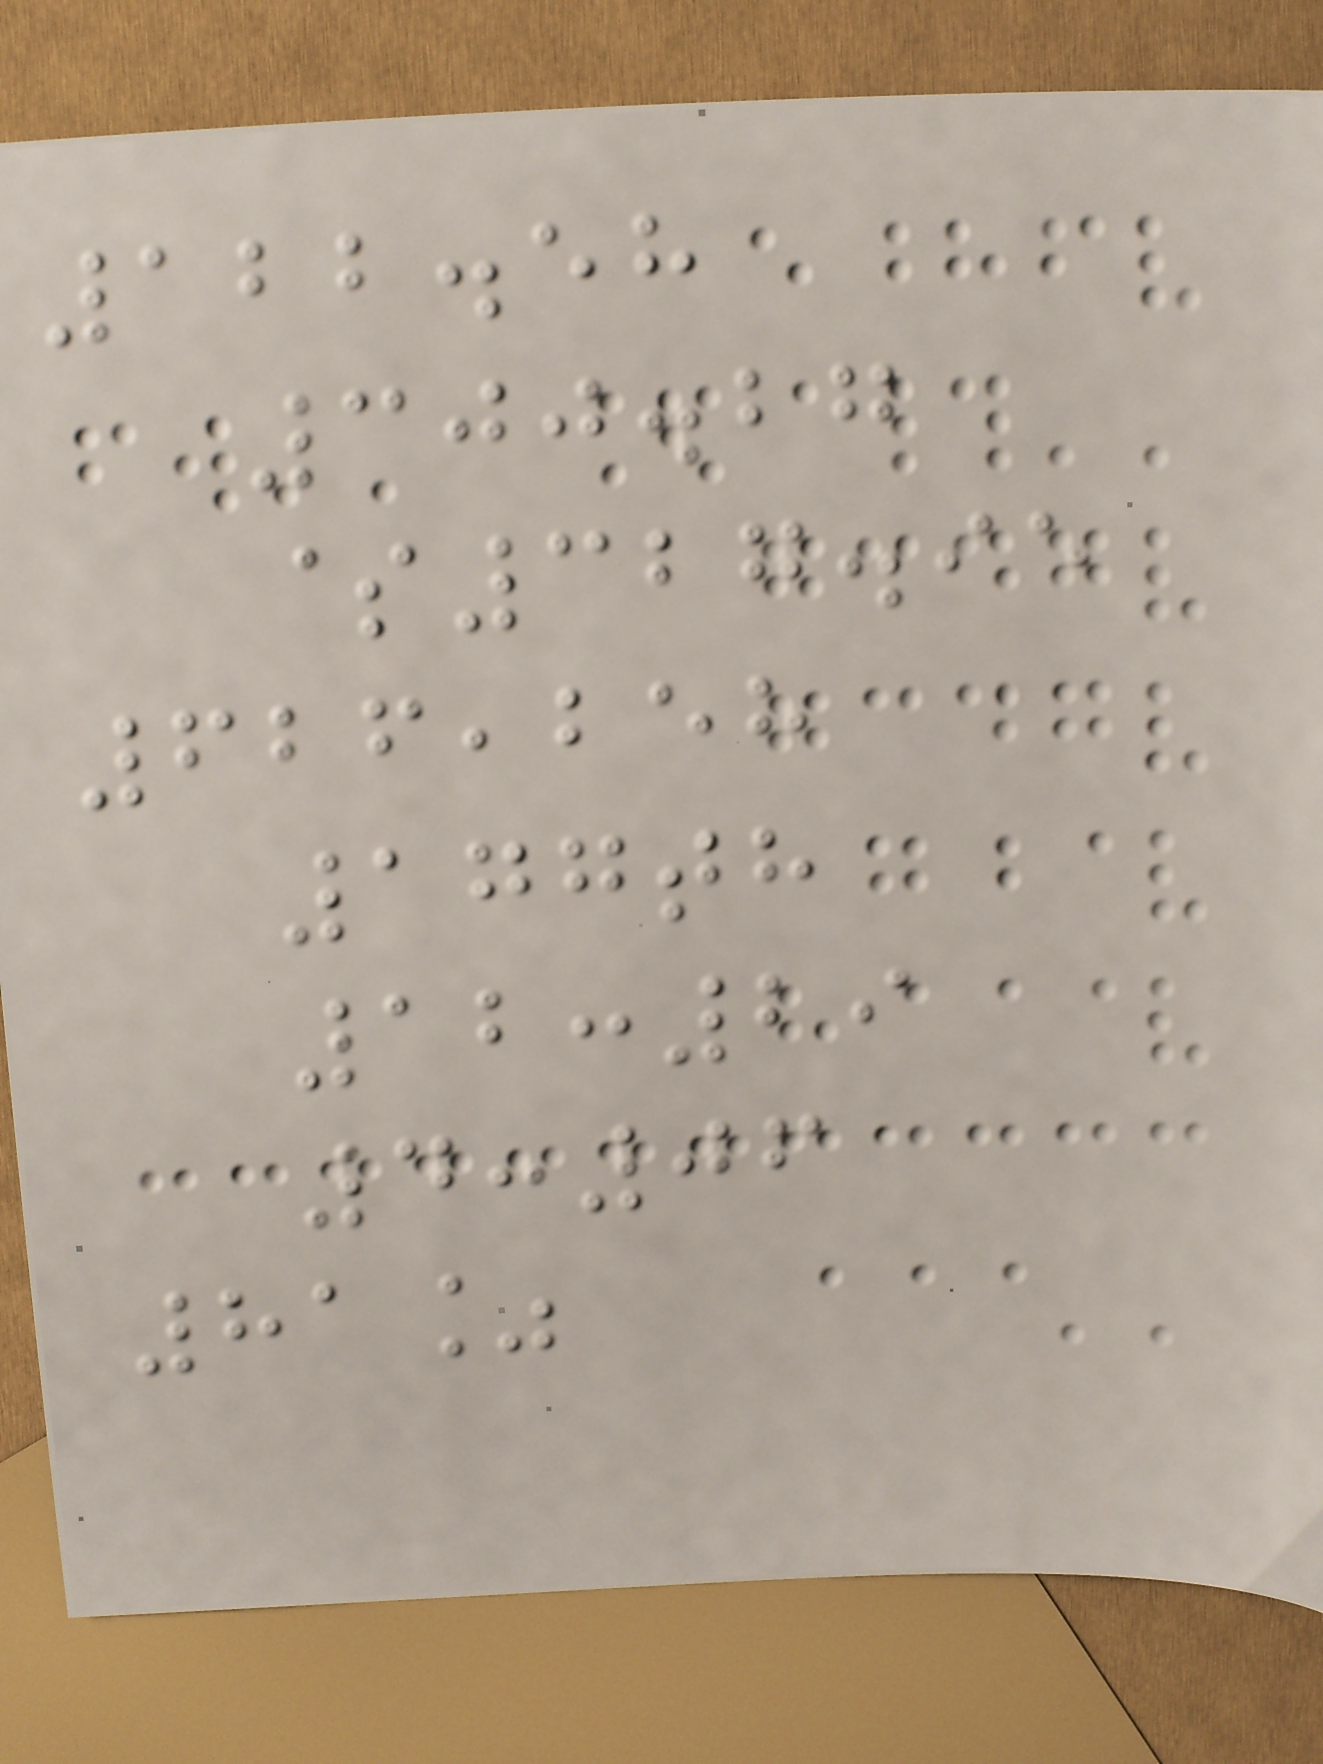122.58
300.27
$327.95
626,258
177th
12:29
4:06
81%
